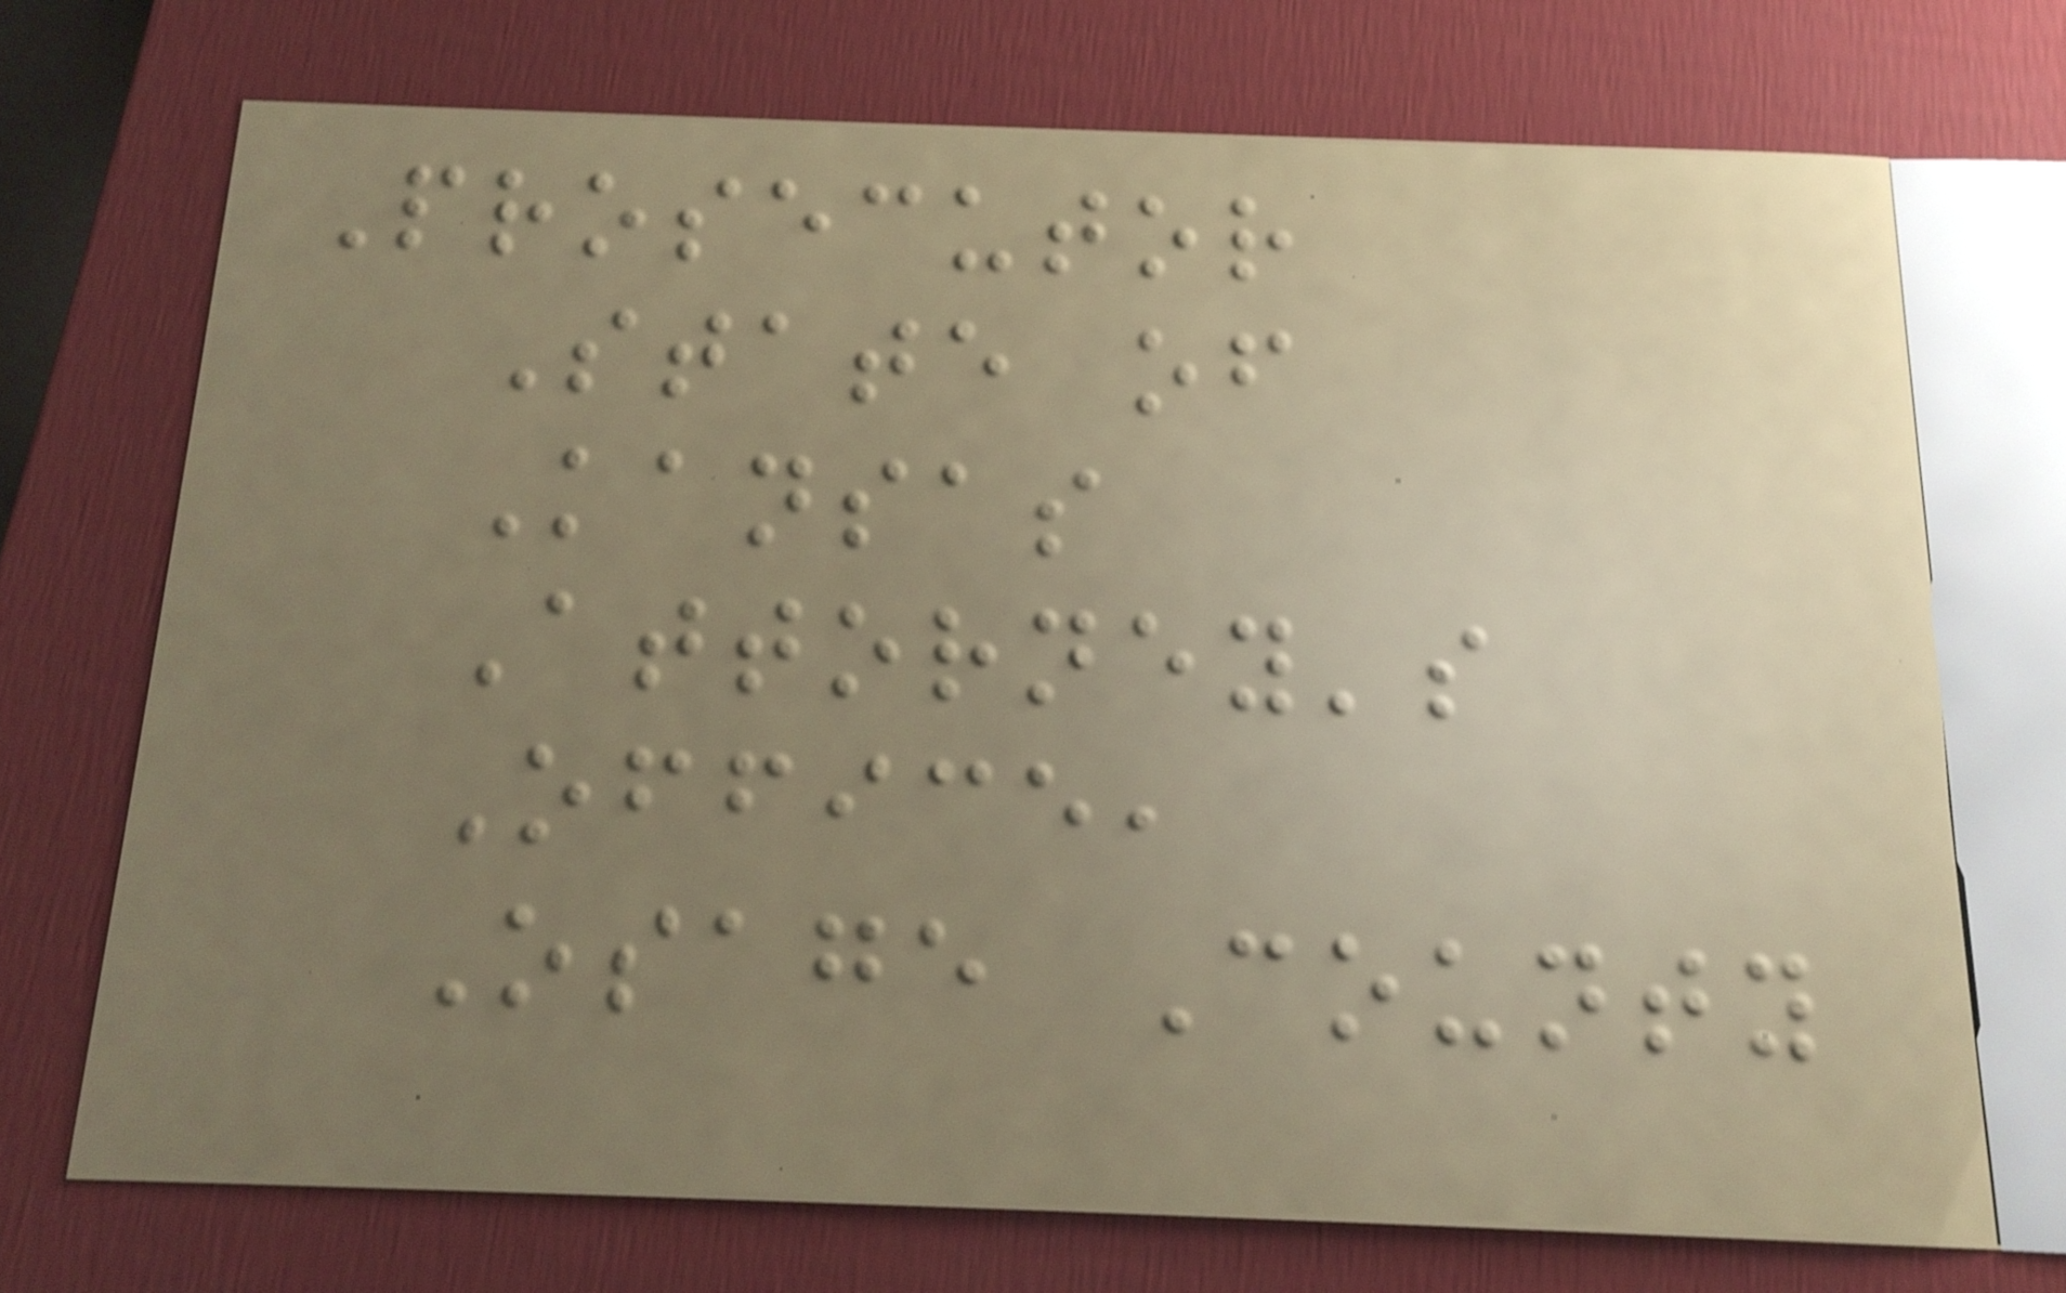Prosecutor
State of
Kansas
Attorney's
Office,
Osage County
